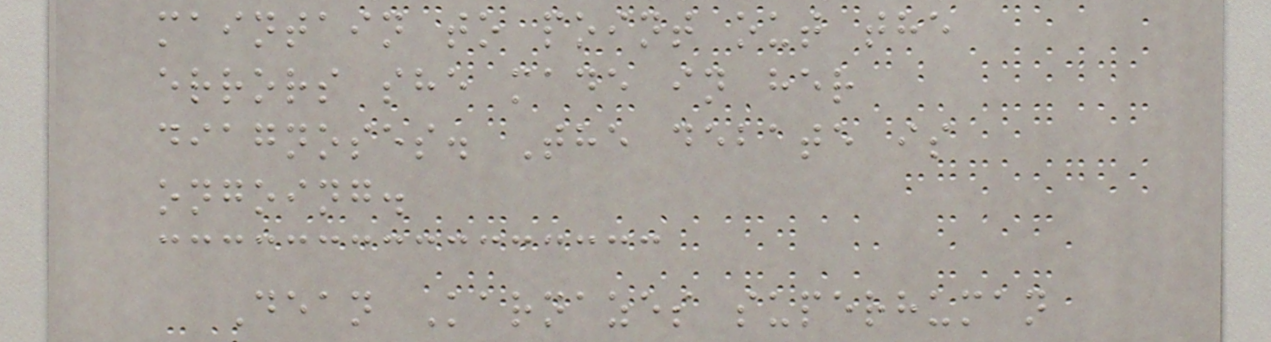maintain to point out the
errors she made in her
diagnoses. The debate is
ongoing.
Dean Karnazes superhuman
